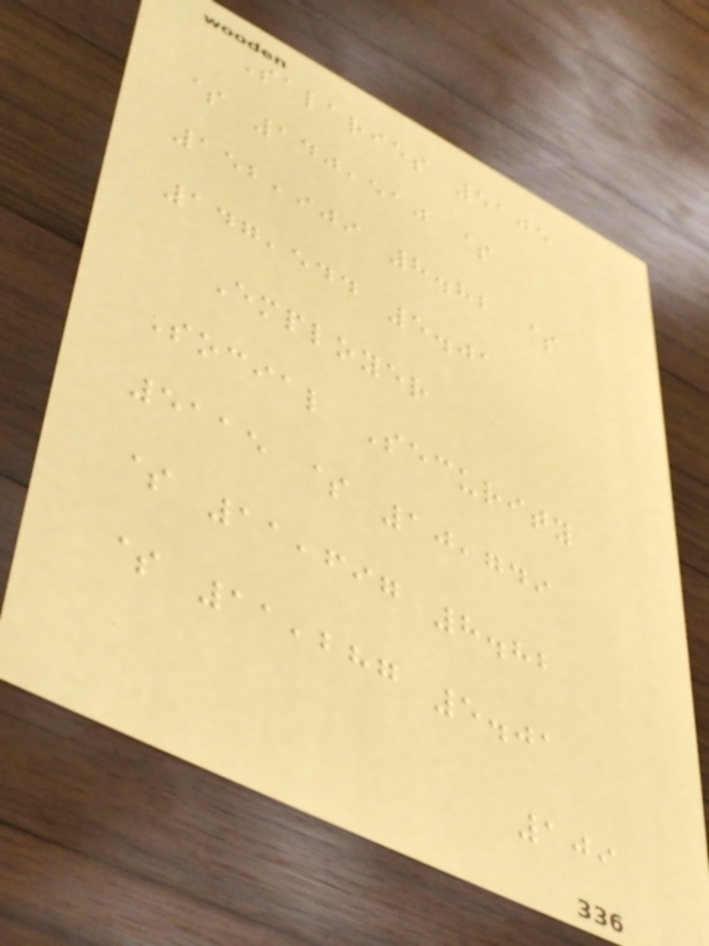Salaries 5105
$ 140,510 $
152,909 8.82 $
147,544 5.01
Employer
Social Security
5115 $ 10,749
$ 11,697 8.82
$ 11,287 5.01
109
